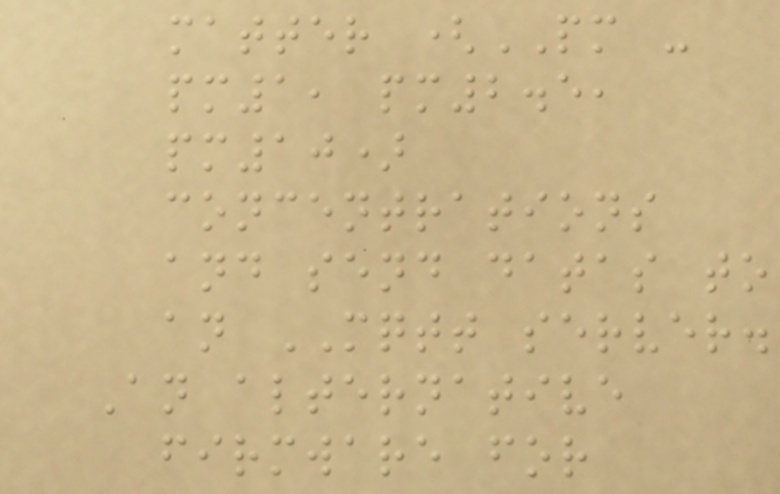matter (PM -
pm1, pm2.5,
pm10)
concentrations
and send datas to
an MQTT server.
An alternative
firmware for
